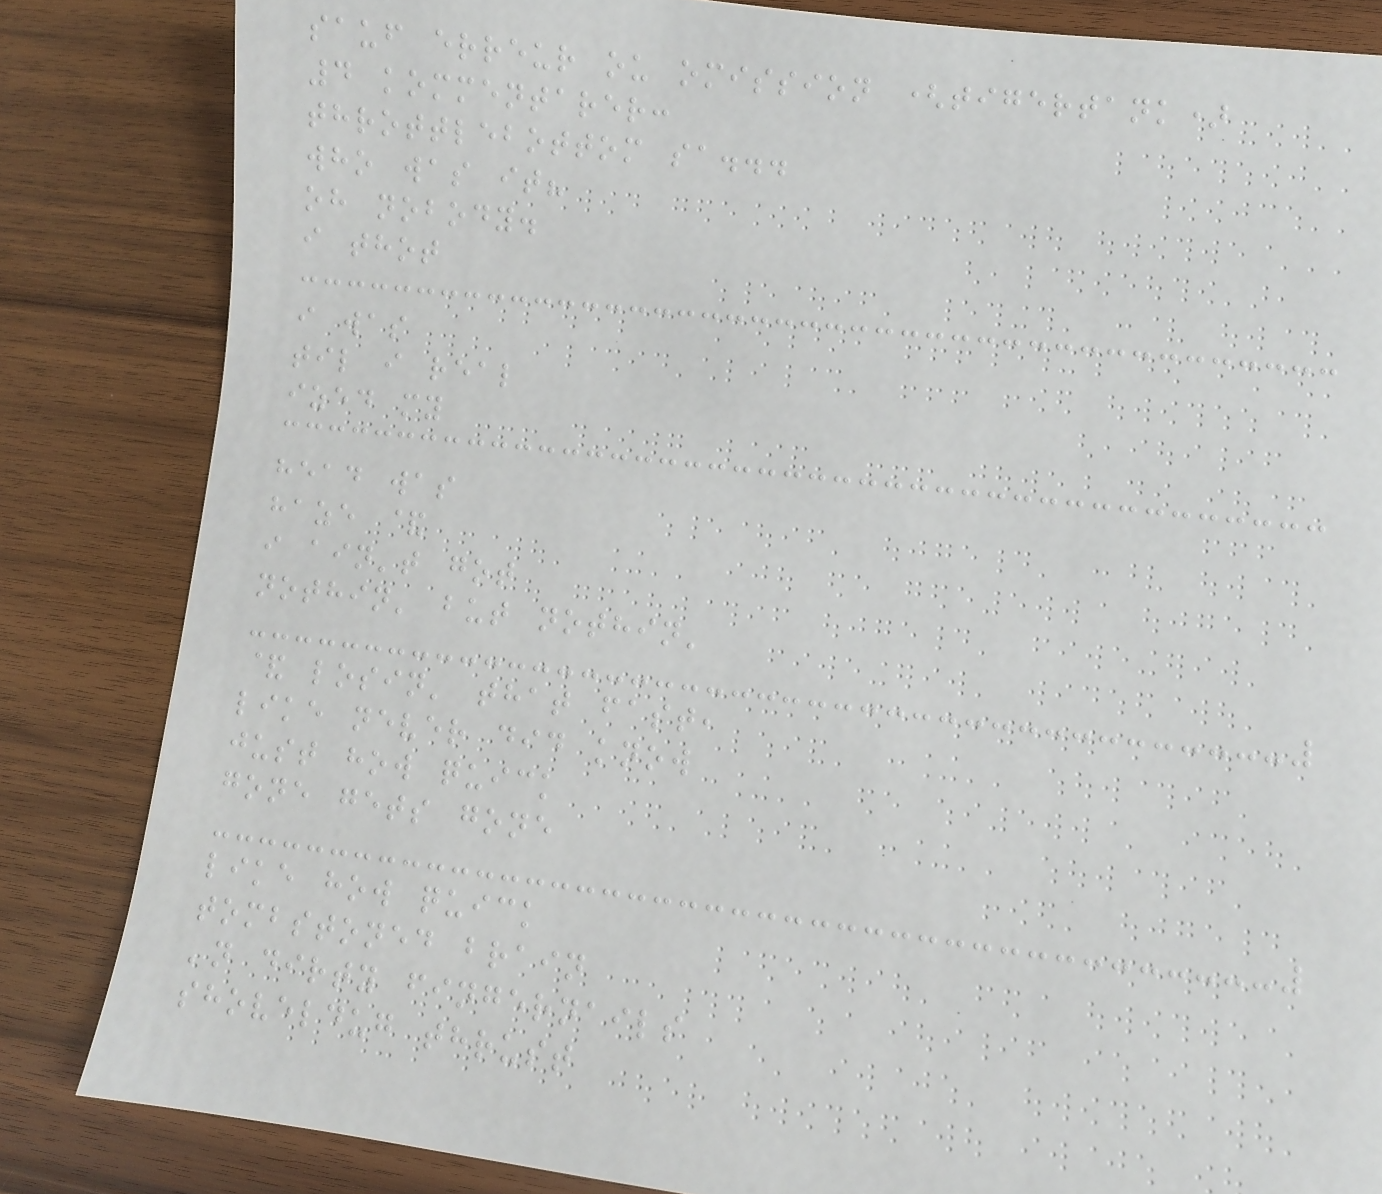sauf erreur ou omission (tigertank)
4 kommentarer:
throttlebottom sa...
who was it?
oh nobody.
i thot
i was
til i real
ized my
head was
haze &
i ain't got
nothin' but nothin'
& losin' that fast,
like never did know
just how quick
gone gets gone
like how quick
tombstoned brain
'n dirty fingernails
shoveldug thrust
